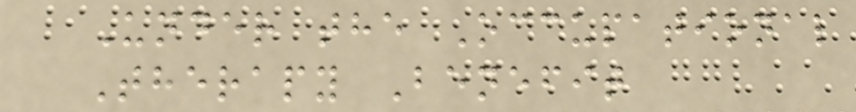Under the Occupational
Therapy Benefit
